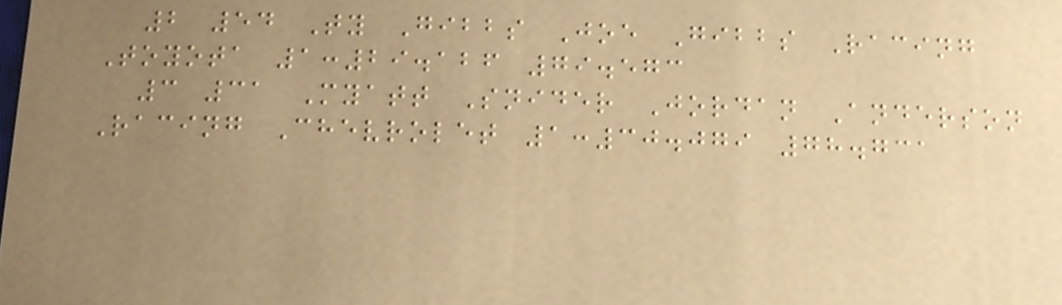2 54 Ty Gibbs Joe Gibbs Racing
Toyota 1:29.126 79.573
3 31 Myatt Snider Jordan Anderson
Racing Chevrolet 1:30.079 78.731
